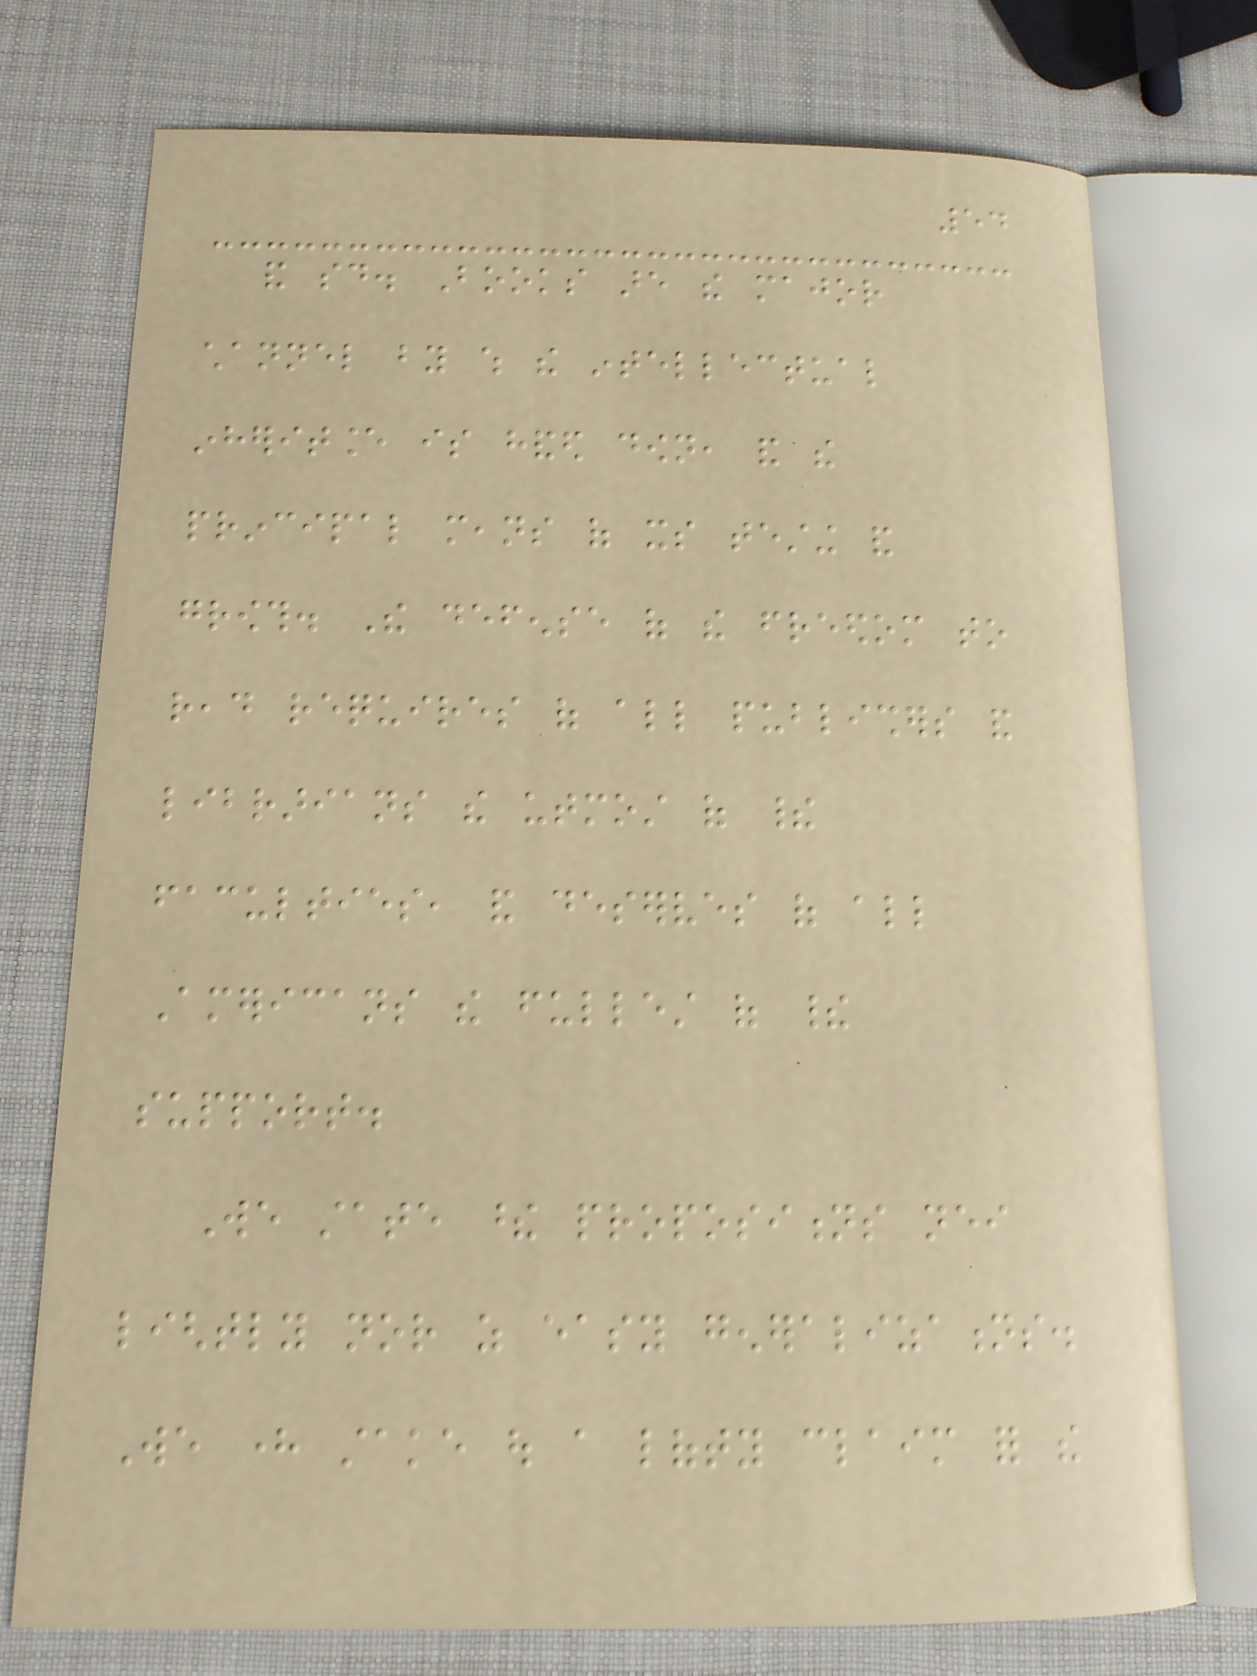54
and said. Books are the major
channel by which the intellectual
inheritance is handed down, and the
principal means of its testing and
growth. The defense of the freedom to
read requires of all publishers and
librarians the utmost of their
faculties, and deserves of all
Americans the fullest of their
support.
We state these propositions neither
lightly nor as easy generalizations.
We here stake out a lofty claim for the
